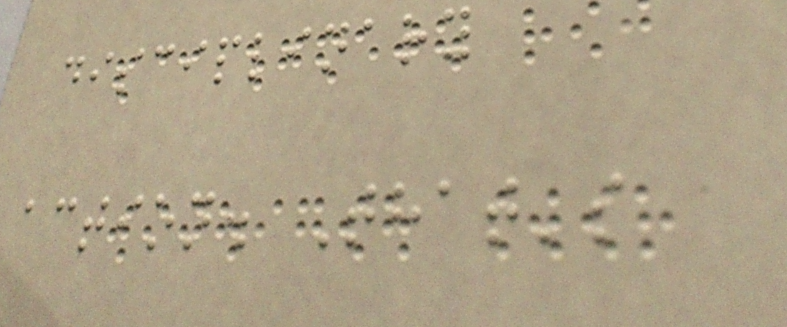disciplinary
action. That's
